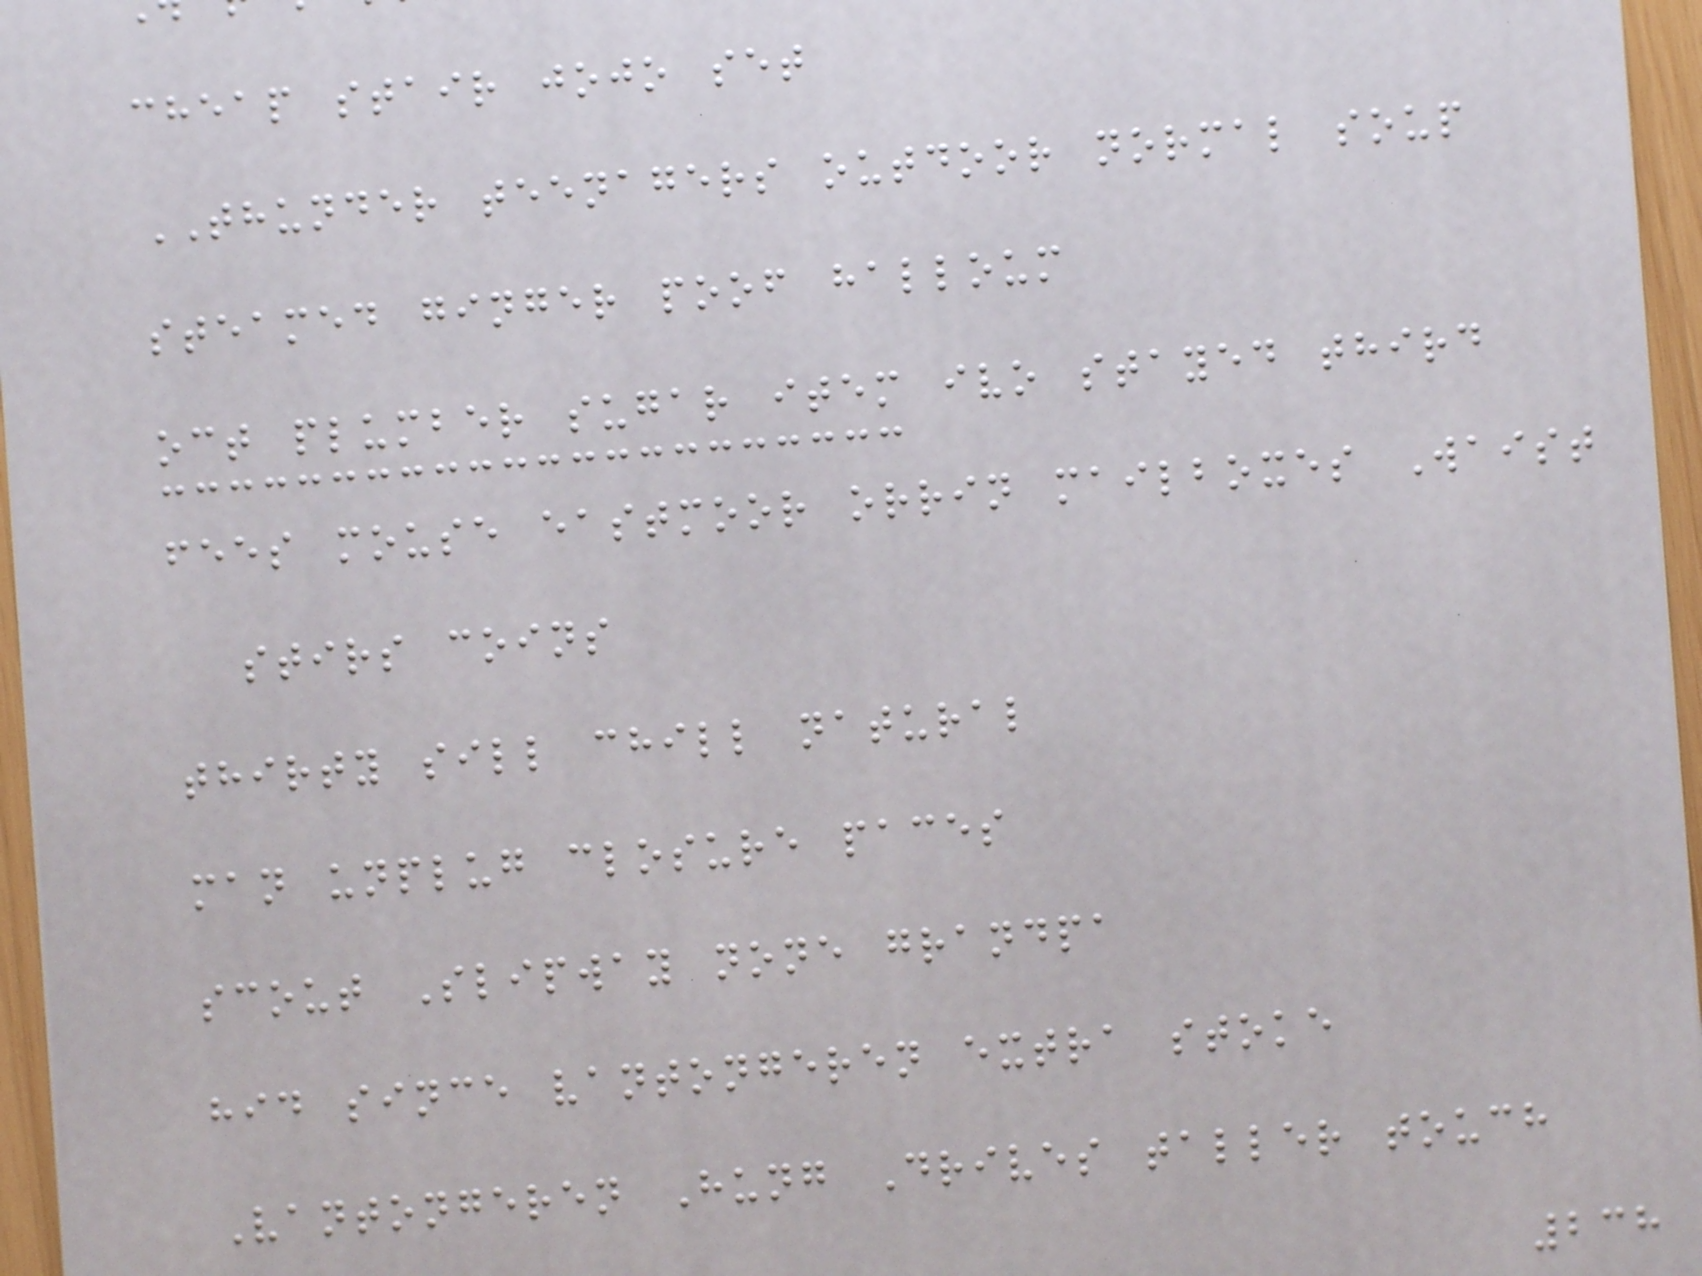cheap stair jojo set
THUNDER teenagers outdoor normal soup
steamed ginger poof halloum
oct plumber sugar item ivo stayed third
fees mouse eastmoor orrin mailboxes Waist
stirs coins
thirty sill chill natural
man unplug closure paces
scout Slipway none grandpa
hid since vantongeren extra stoke
Vantongeren Hung Drives taller touch
238
